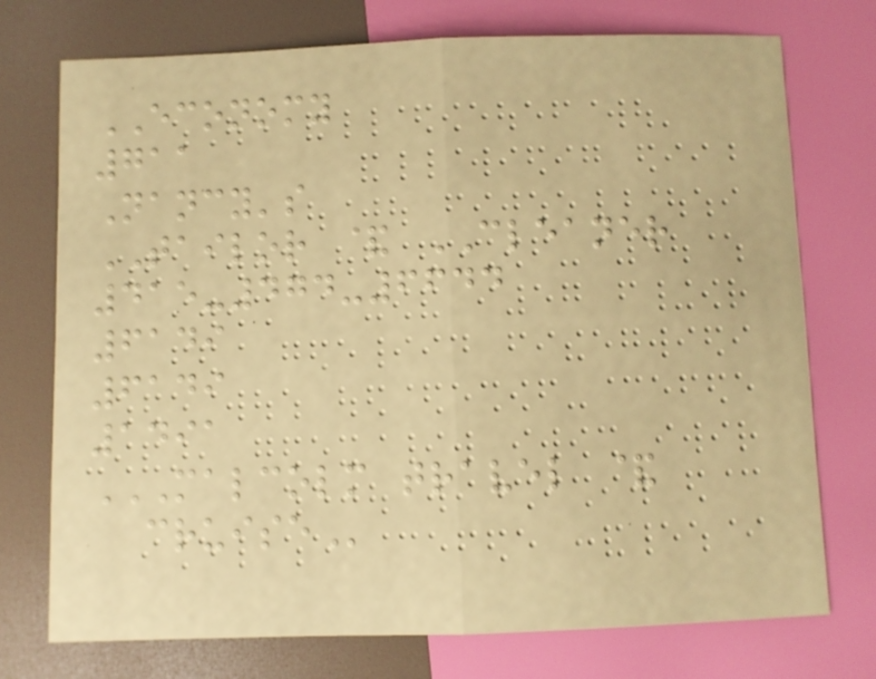ECONOMY
711
Nancy's
TAILOR & CLEANER
415-474-6644
6149
6149
1491
MALCOLM TRAVEL &
CRUISE
